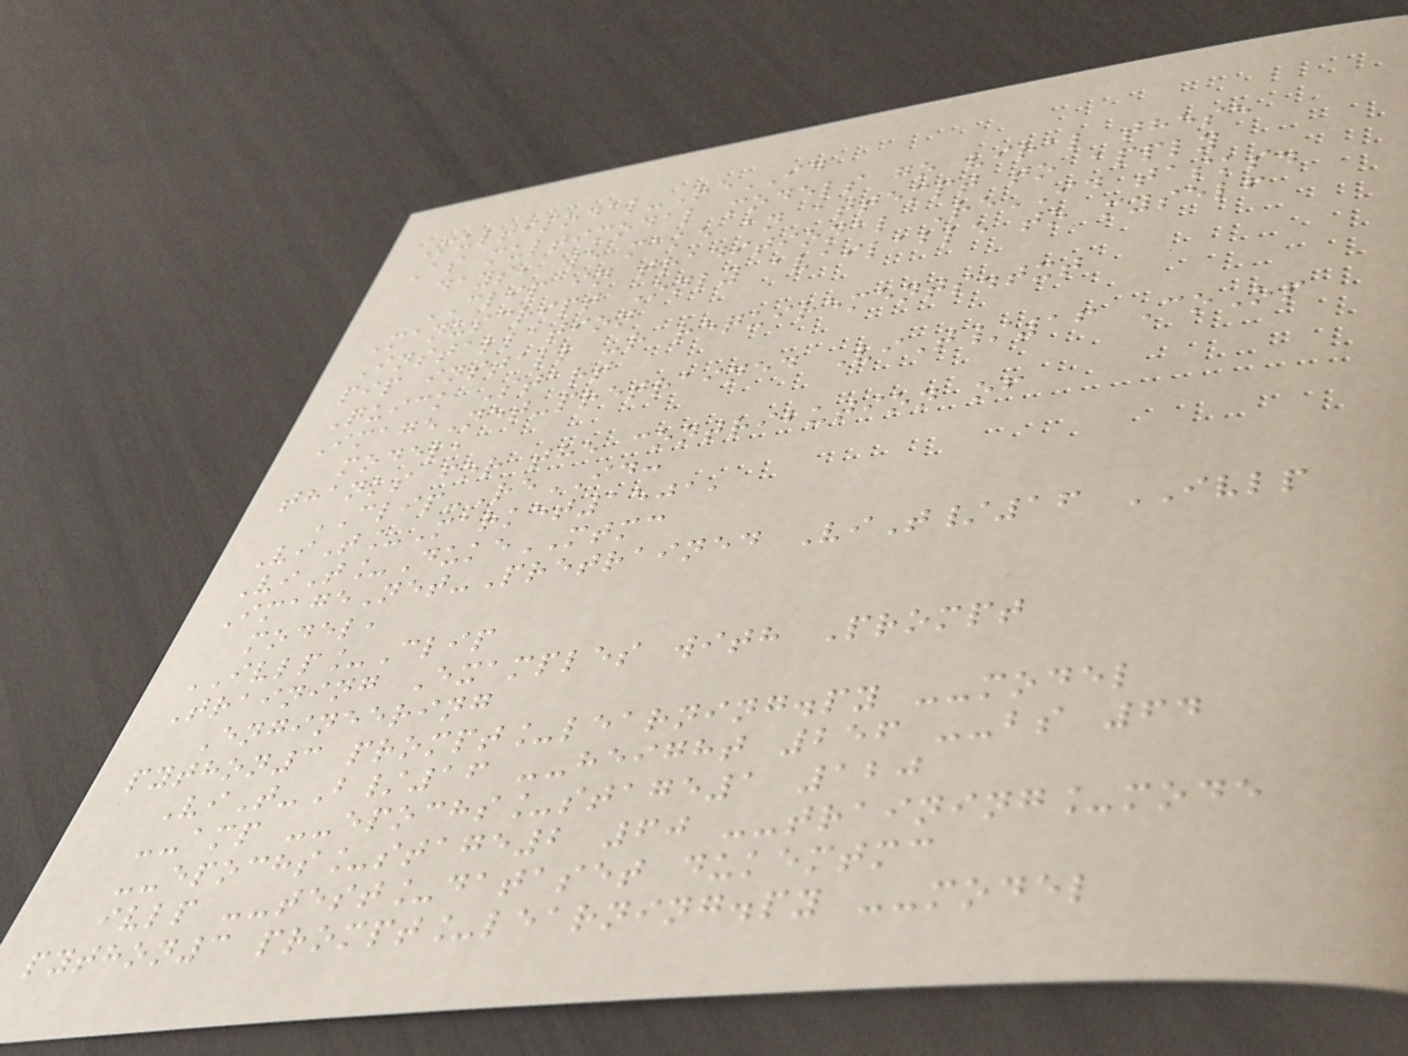Multimodal-ReID
As multimodal models go viral these
days, we make an attempt to apply
CLIP in traditional ReID tasks.
Manuscript Only available to myself
Installation
pip install -r requirements.txt
Quick Start
ImageNet-pretrained ViT/16 CoOp
model,
thanks for the contribution of
CLIP-ReID:
ViT_Market1501,
ViT_DukeMTMC
ImageNet-Pretrained ViT/16 IVLP
model,
IVLP_Clip
Training Examples with Prompt
Engineering
python3 prompt_learning.py --model
ViT-B/16 --height 256 --bs 64
--amp --epochs_stage1 120
--epochs_stage2 60 --training_mode
ivlp --test_dataset dukemtmc
python3 prompt_learning.py --model
